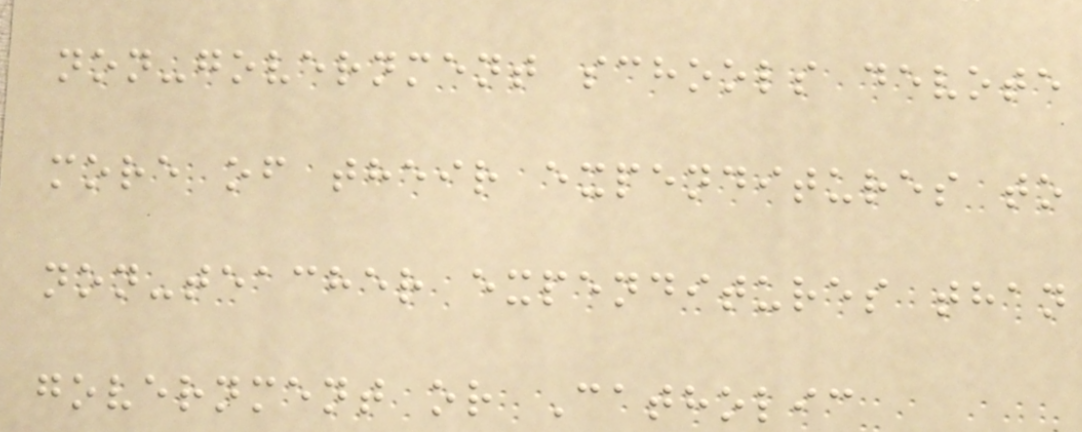non-government schools devote
more of their expenditures to
non-teacher expenditures than
government or Catholic
